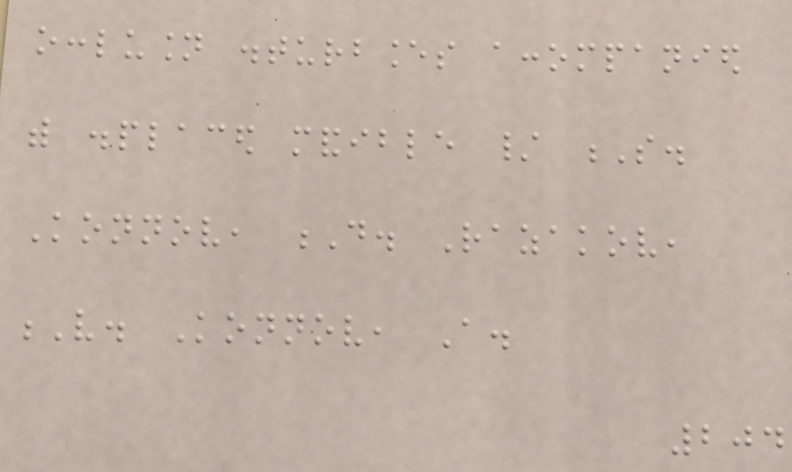occlusion disturbances accompanied
with displaced mandible / S.
Konnov, D. Razakov,
V. Konnov, A.
204
